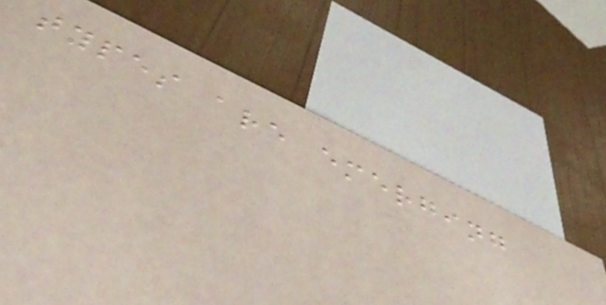types are emerging
